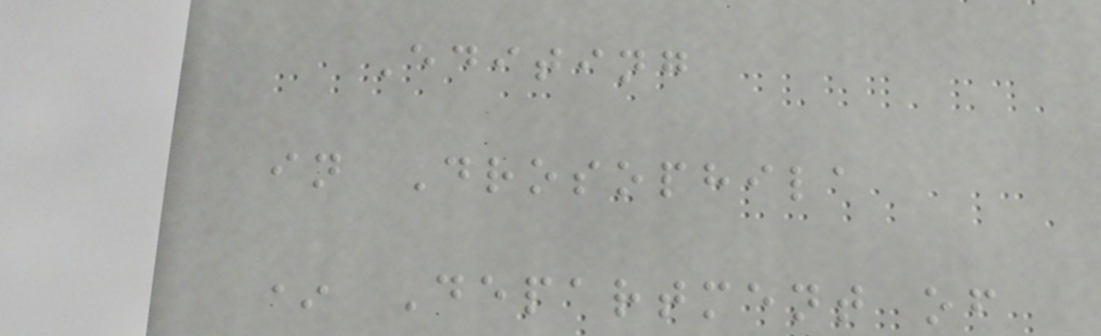Editing
in Drosophila
* Department of
